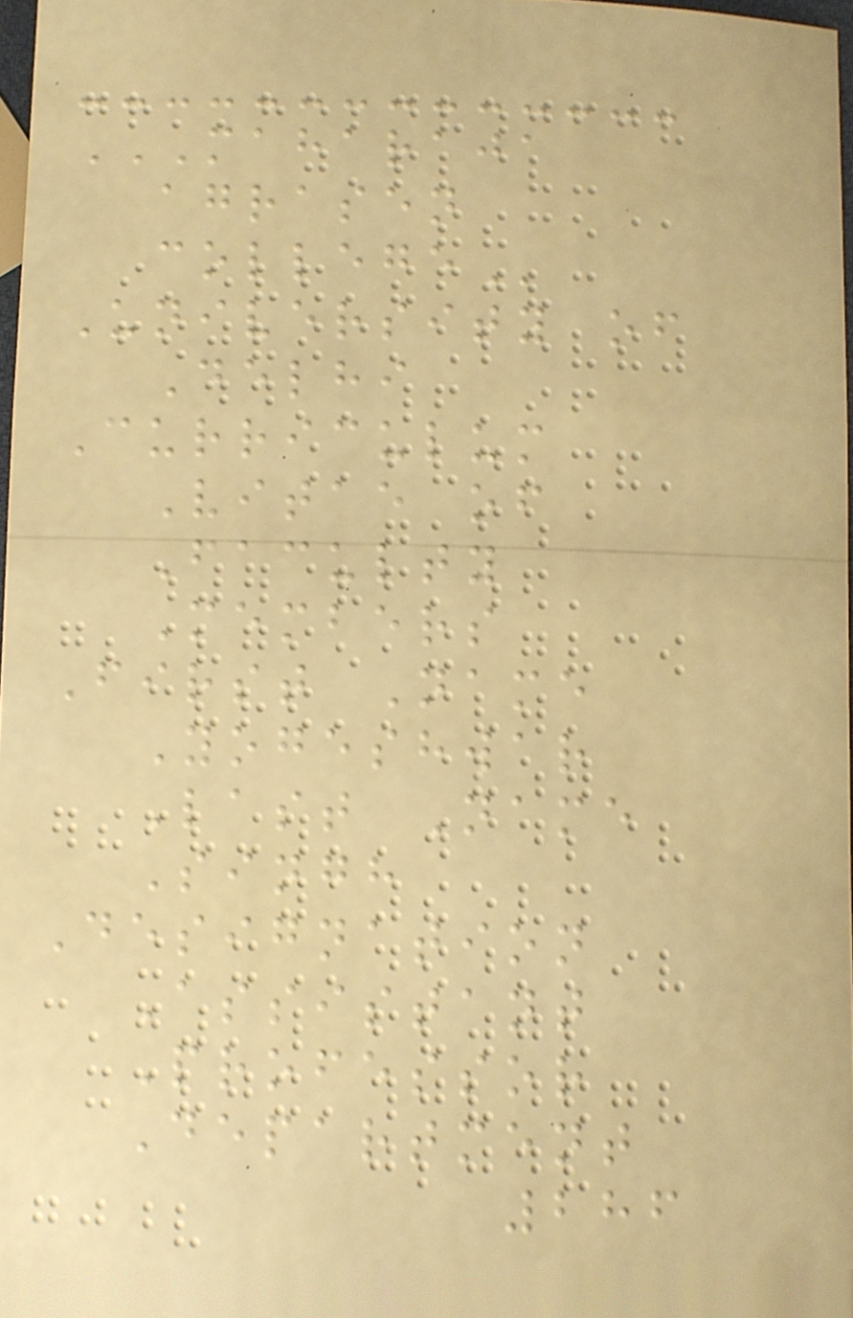MAHARAJA
AGRASEN
COLLEGE
University of
Delhi
Curriculum
Vitae of
Faculty
Members
First Name
Yogeshwar
Last Name
Singh
Designation
Assistant
Professor
Department
286
